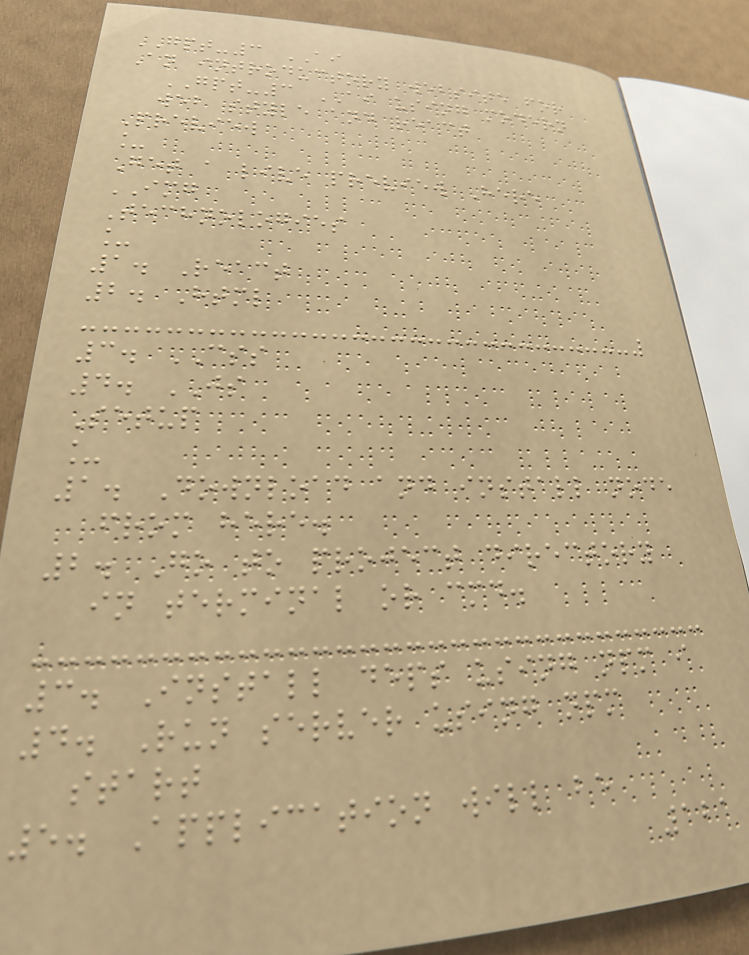GPT-3 AI
An introductory website for
GPT-3 AI using modern
web style and react
Preview
_
Get a live preview Here
IMG
Technologies
_
1. React
2. Html
3. CSS
4. JS
Setup
_
1. Download and install node
from here.
2. Go to project directory
in terminal or cmd.
3. Install deps using npm i
4. Run server using npm
start
5. Application will be
121
